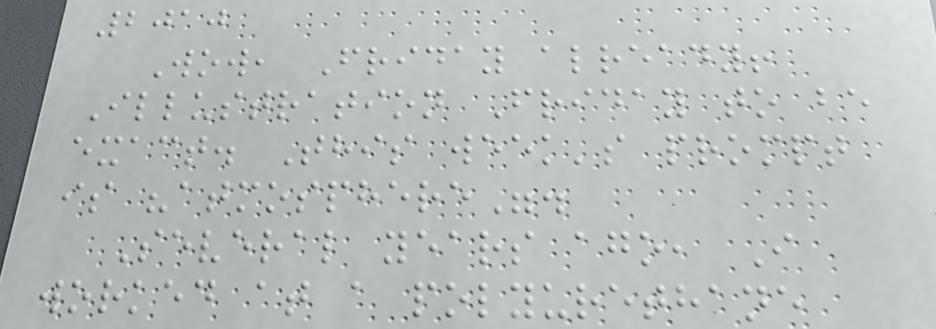2010
Wow, Friday already!
Illustration Friday to be
exact. This week's prompt
is "atmosphere".
Several years ago, I
worked at a polyurethane
